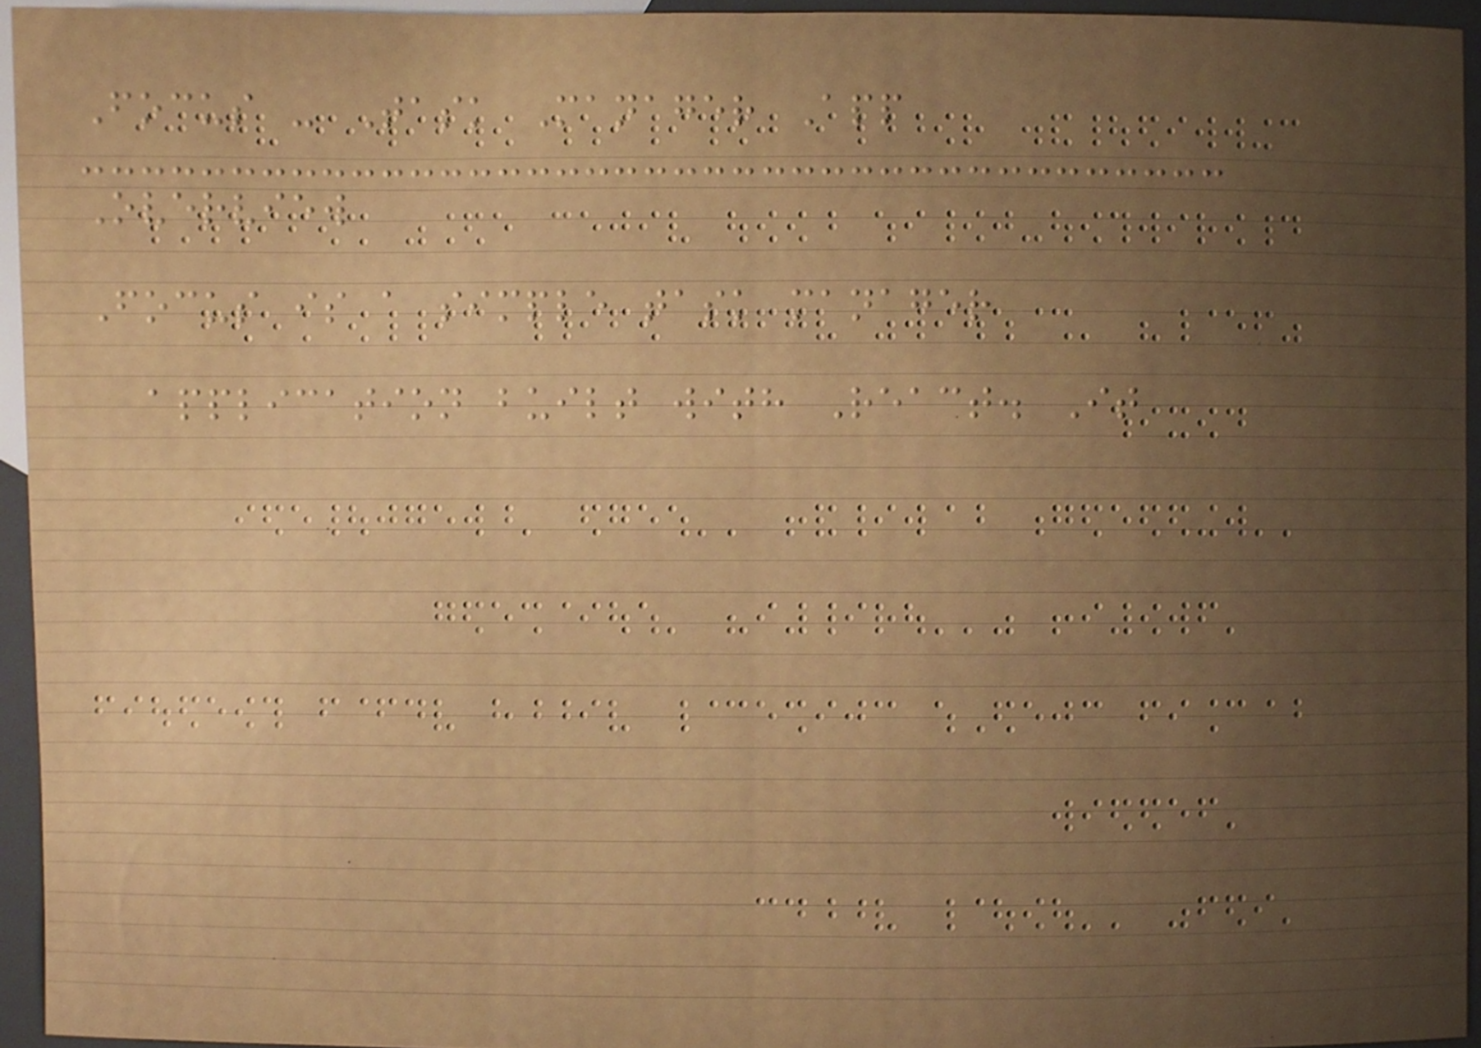Focus - Task Manager App
Overview
Focus is a simple task manager
application built with React. It
